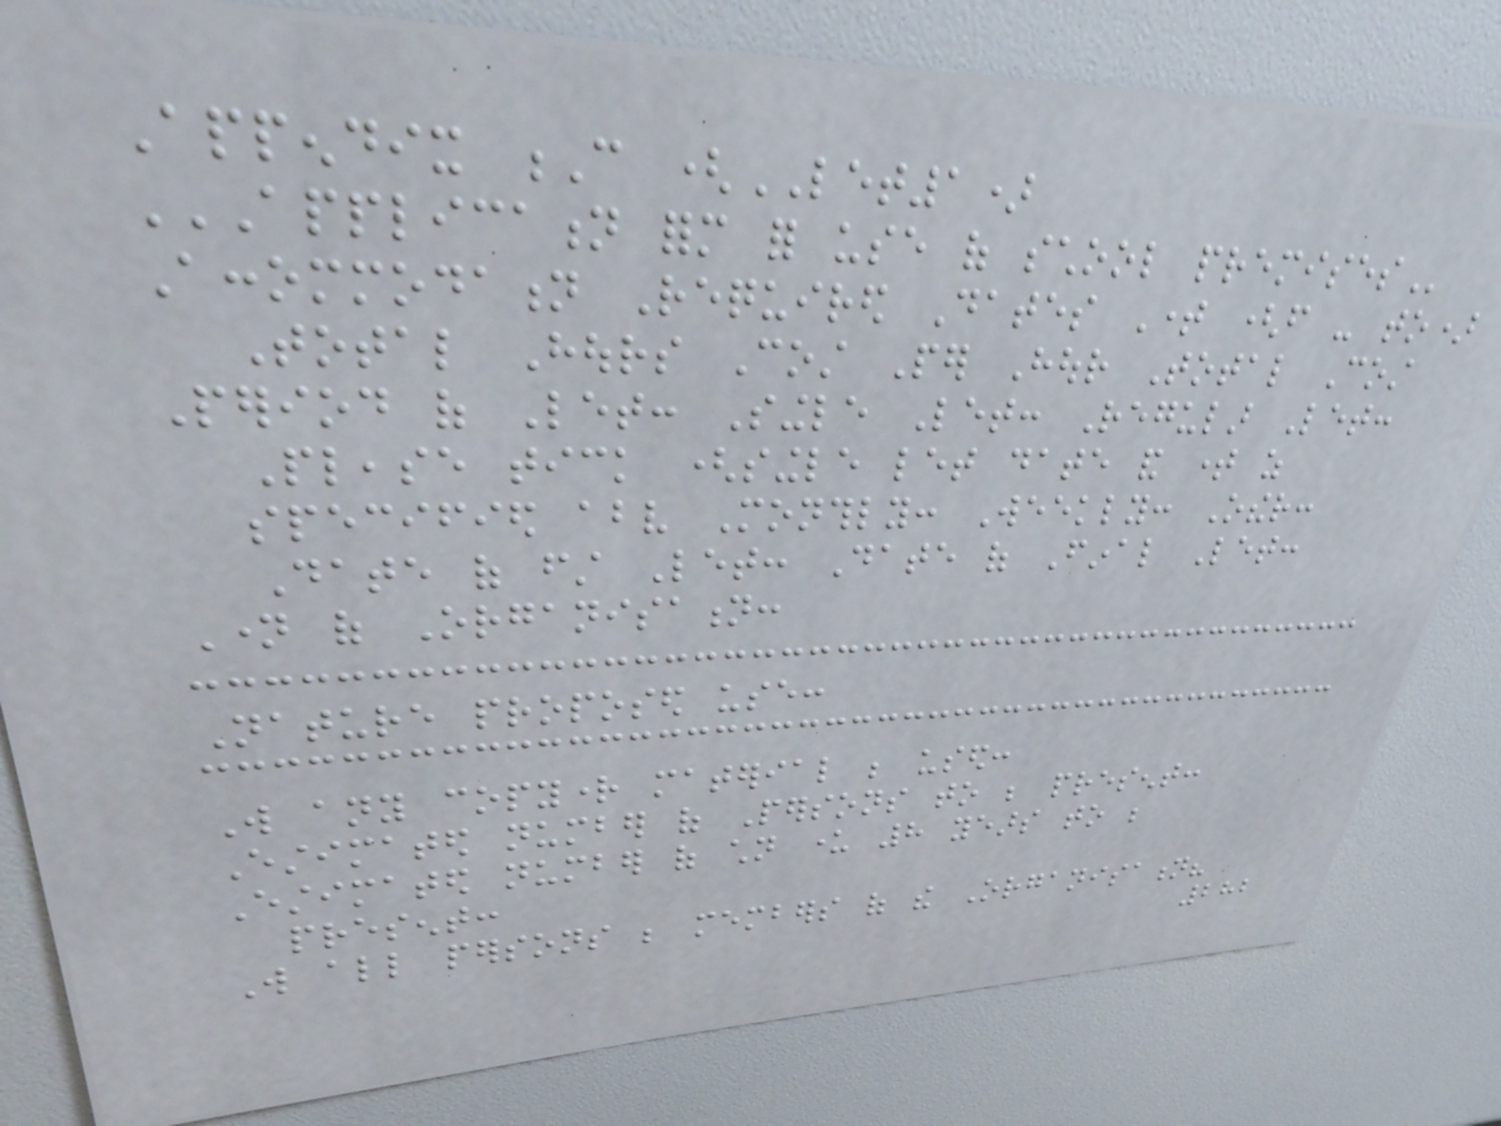Appendix C (LET1)
APPLICATION FORM FOR USE OF SCHOOL PREMISES
Accommodation Required Dates Time (from - to)
Total Hours Cost Per Hour Total Cost
Period of Let: Single Let: Regular Let:
Please tick (single let date and time as
specified above Monthly: Weekly: Other:
Date of first Let: Date of Final Let:
Name of Organisation:
Nature proposed use:
Will any copyright material be used:
Estimated number of Persons to be present:
Estimated number of children under 8 years to be
present:
Will all persons be members of the Organisation?
282
